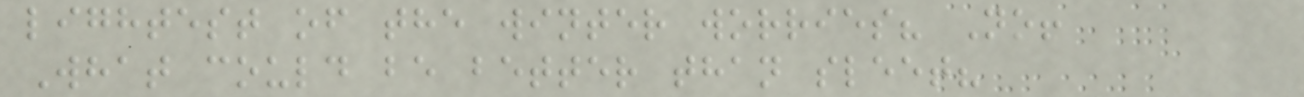lightest of the winter worries? No!
What could be better than sleet?
